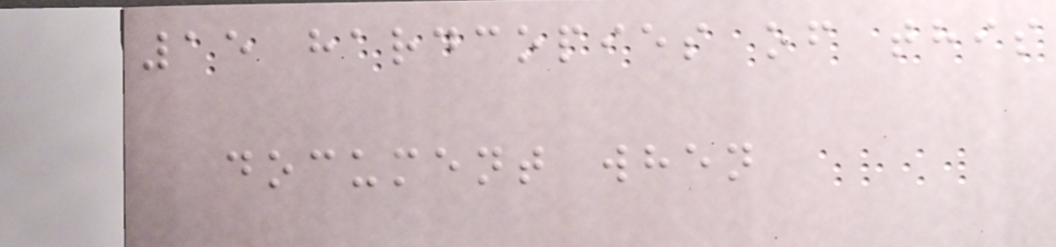15 hardcopies of this
document when
